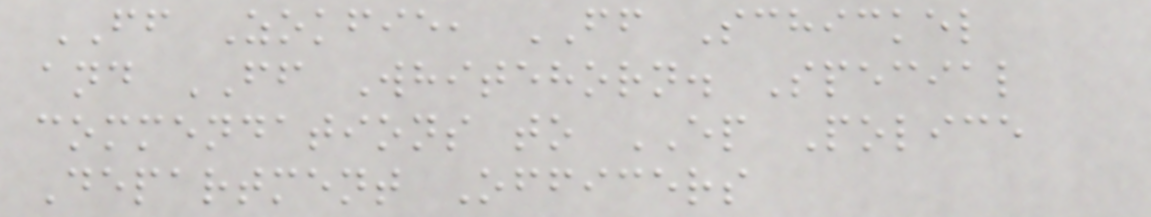FF Zokfie, FF Schickel
and FF Whitehorn. Special
commendations to EP Police
Department Officers
